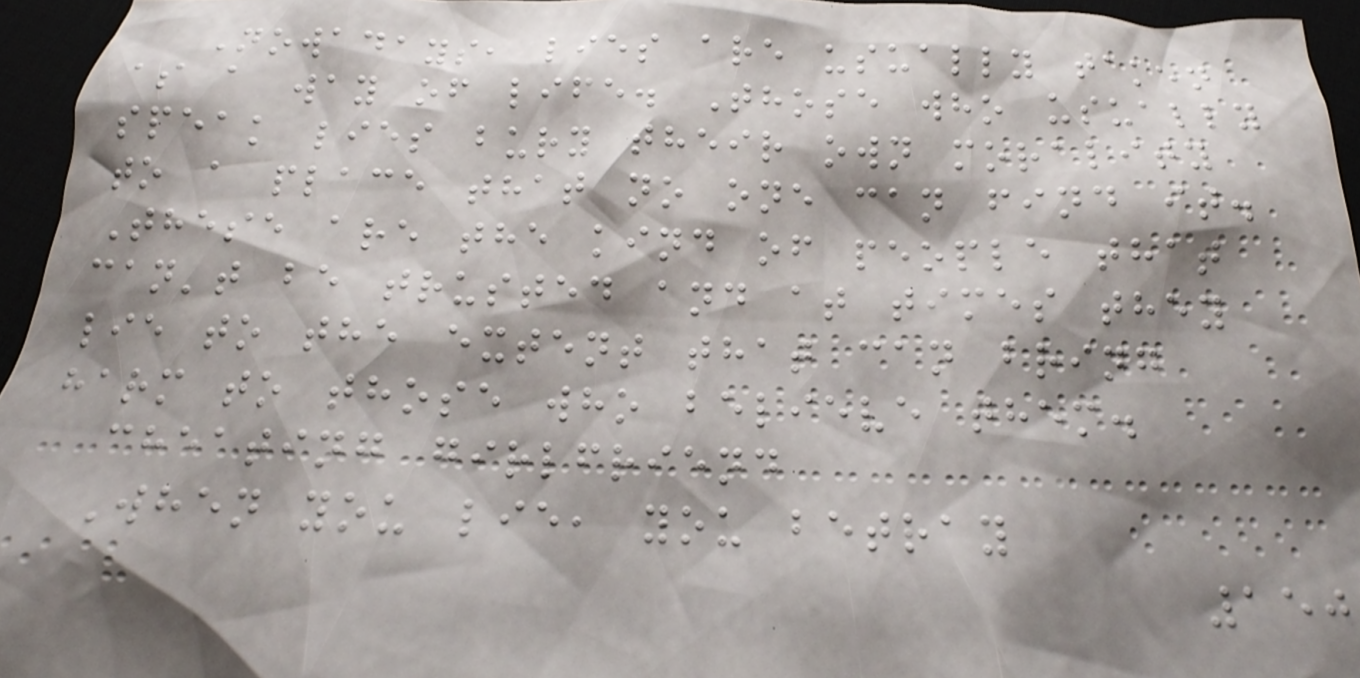Nowadays, lies are usually taken
as a way of life. Those who usually
speak lies bury their own morality
to a place that no one can find it.
These are the kind of people that
can't be trusted and at times they
lie to the extent that can bring
harm to those who believe them.
cheating girlfriend
When you lie, you betray
150
